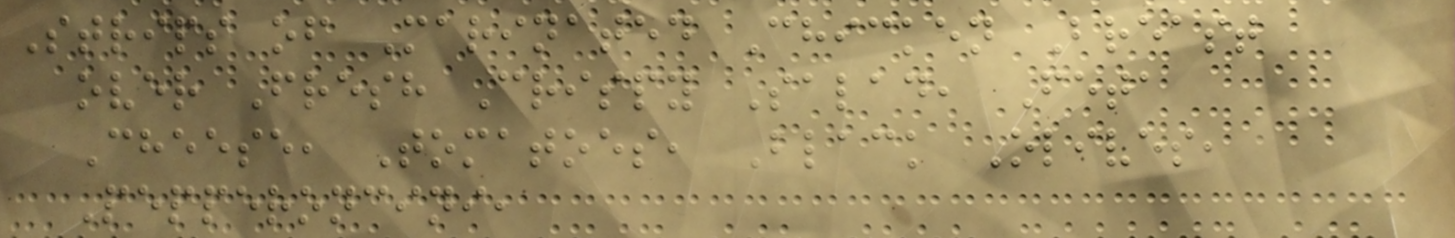Strips of Marinated Chicken Breast
over Fresh Crispy Salad, Feta
Cheese, Tomatoes, Black Olives,
Pepperoncini,
